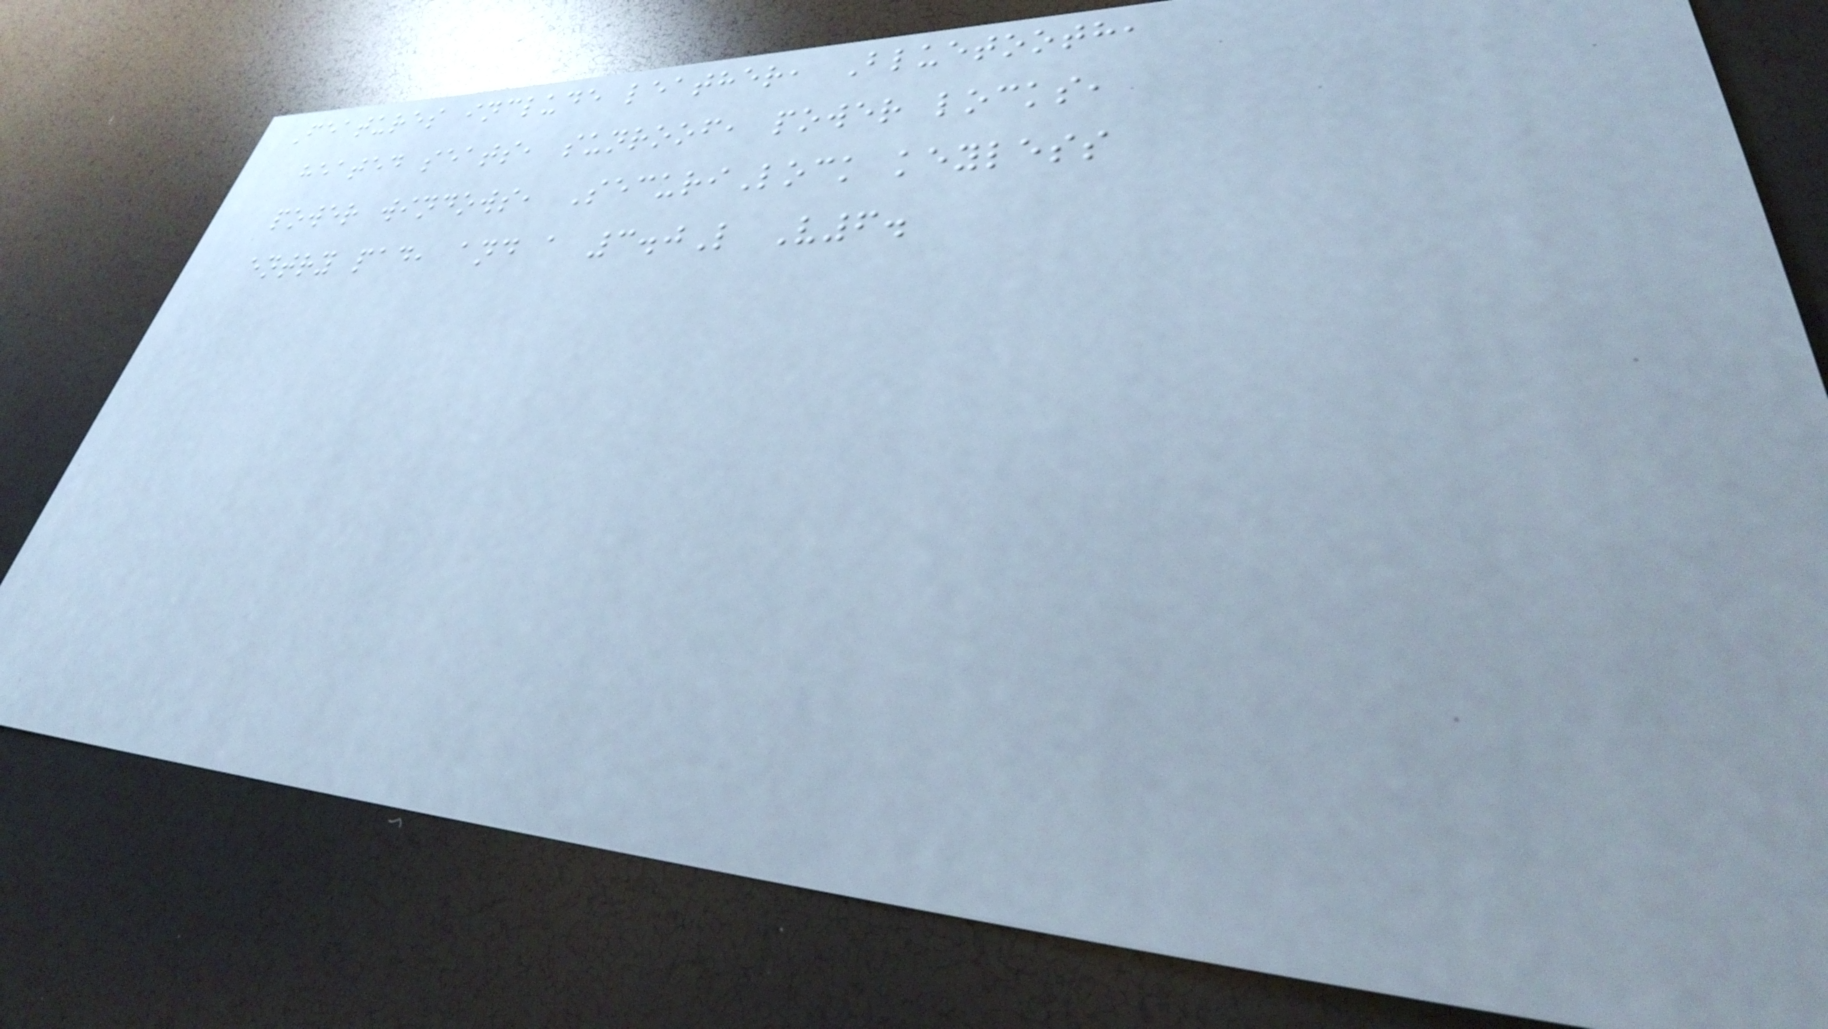Features include leather, Bluetooth,
heated seats, sunroof, power locks,
power windows, SecuriLock keyless
entry pad, and a 3.0L V6.
